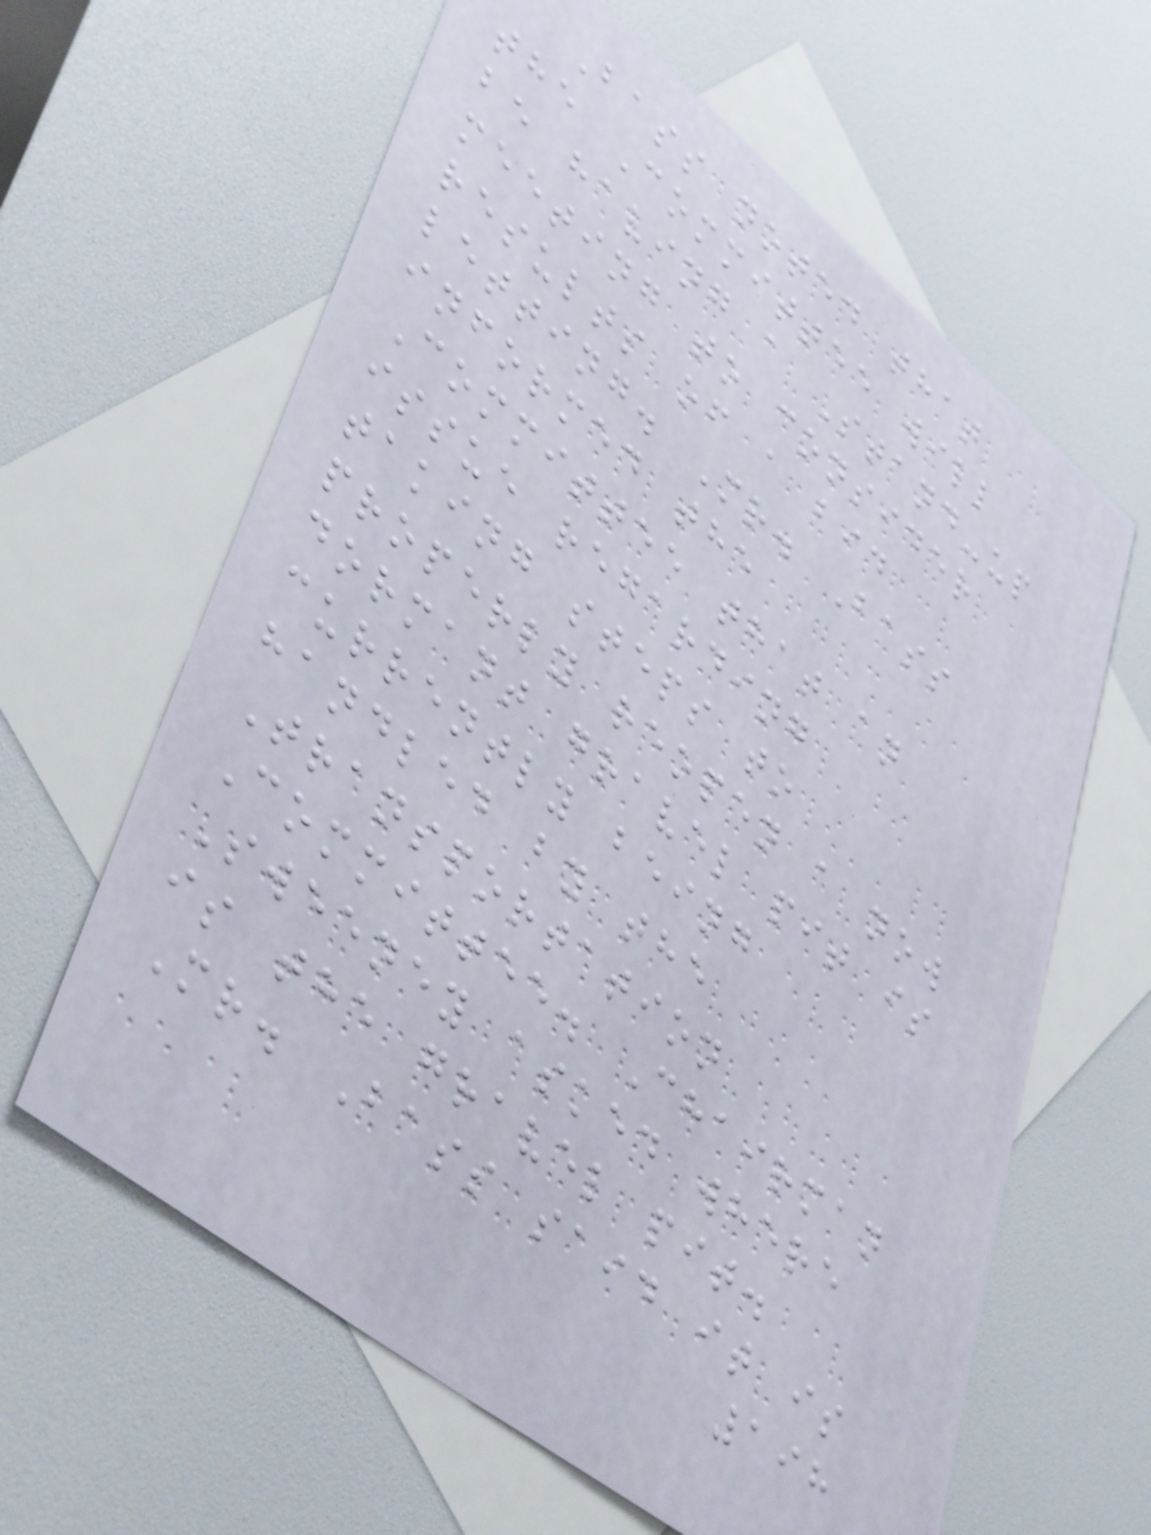Bass noted that
the Committee will
be having a Stand-up
meeting to consider
results of a bid
letting. Mr. Bass
informed the
Committee that an
issue regarding
taking steps to
properly reopen a now
dormant gravel pit is
currently being
handled by the
Transportation
Committee. Chairman
Sweeney asked where
is the gravel pit.
Mr. Bass said it is
198
